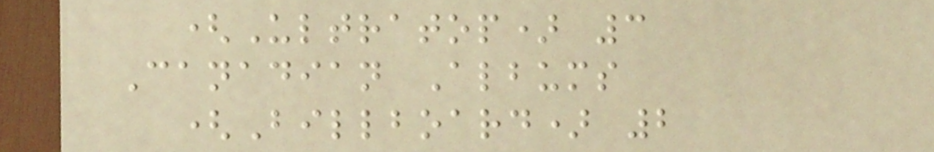(Ultratop) 3
Canadian Albums
(Billboard) 2
